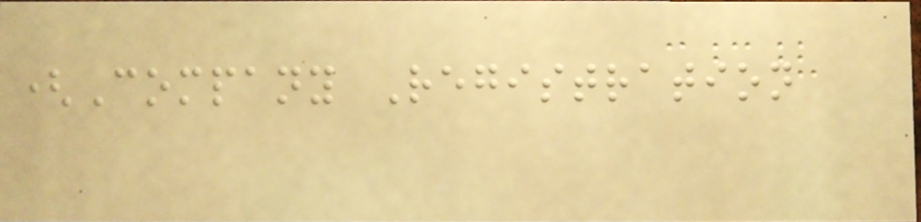(Company Registration
